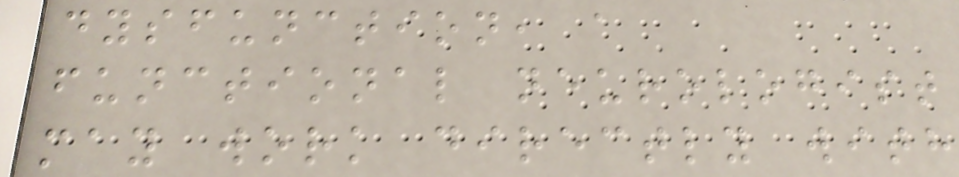dysfunction, a
functional neurologist
may work directly with
